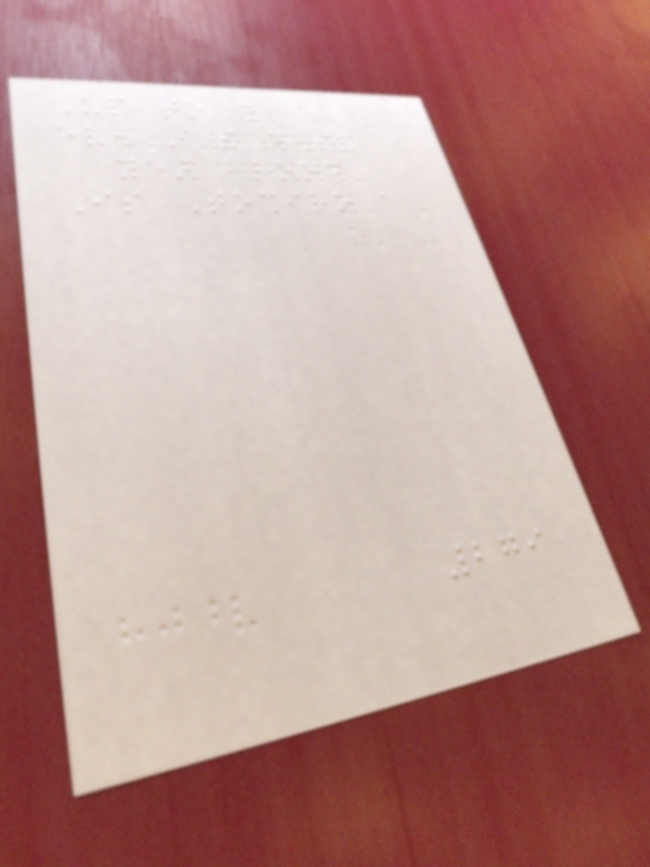Up to this
even in the thousand
year blood
Is Toshiro a
279
